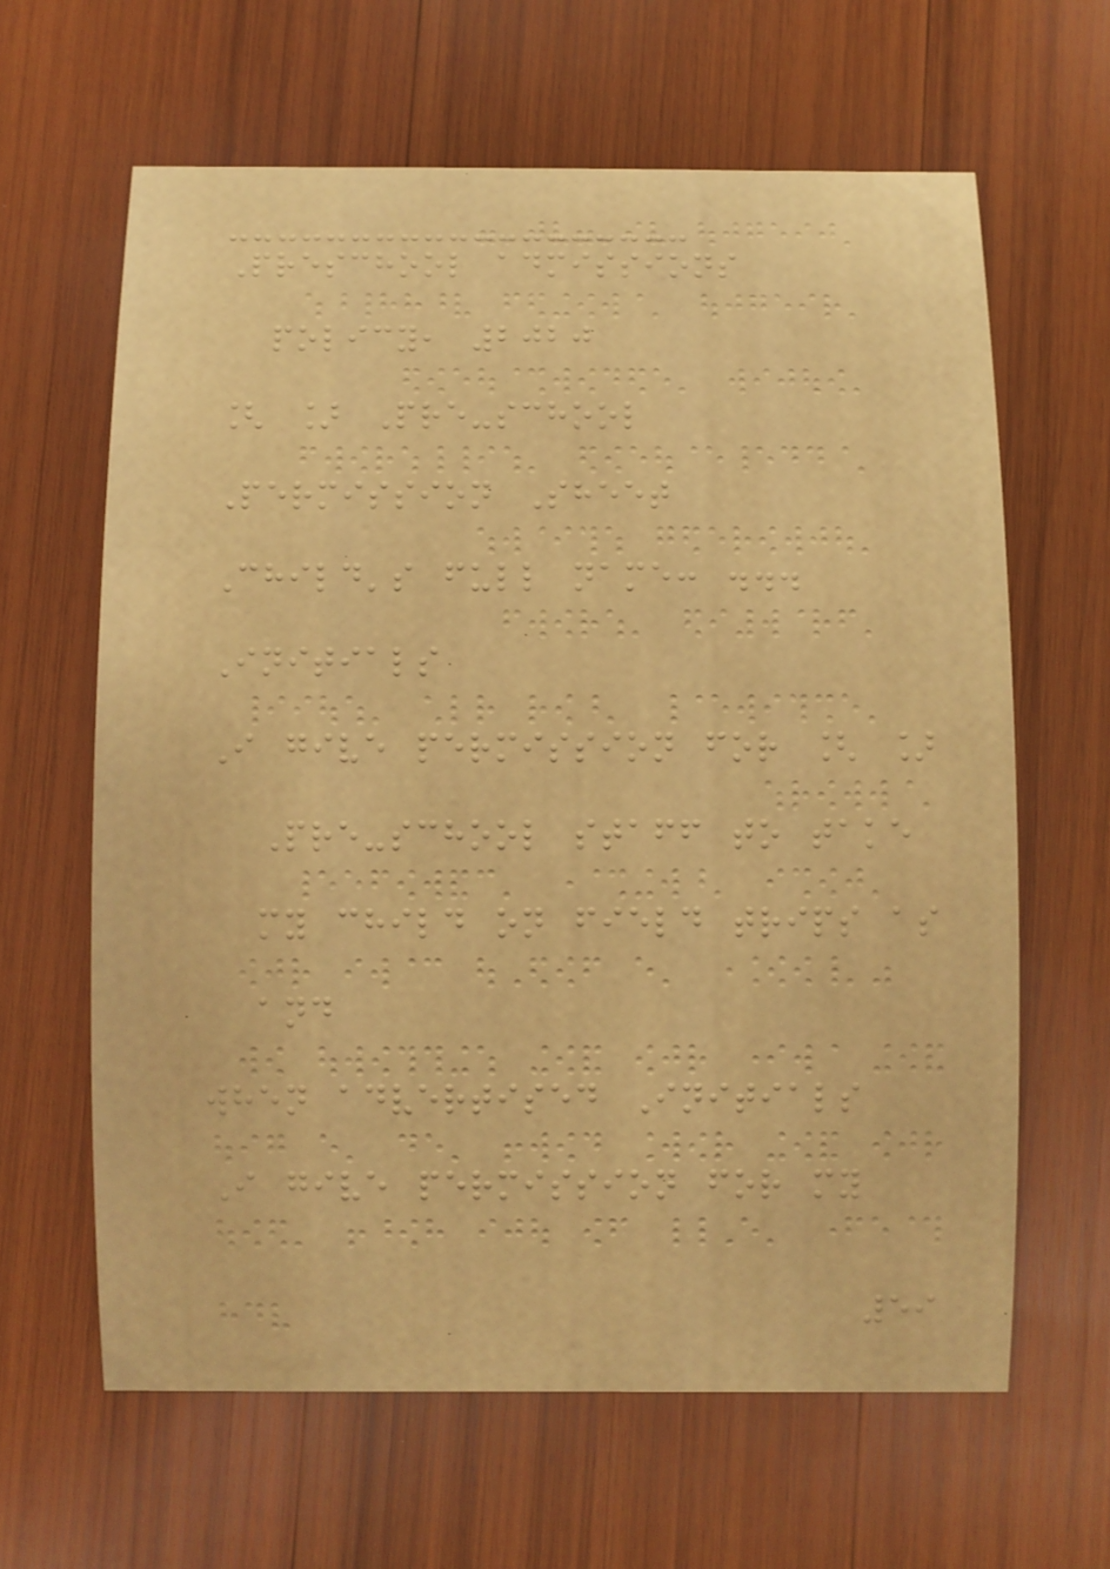Preschool admissions
policy, 2020
[ ] Pre-school
Permission Sheet
Child's full name: ...
Initials
I give permission for [ ]
Pre-school staff to take
my child on field trips as
and
when advertised Initials
I give permission for my
59
